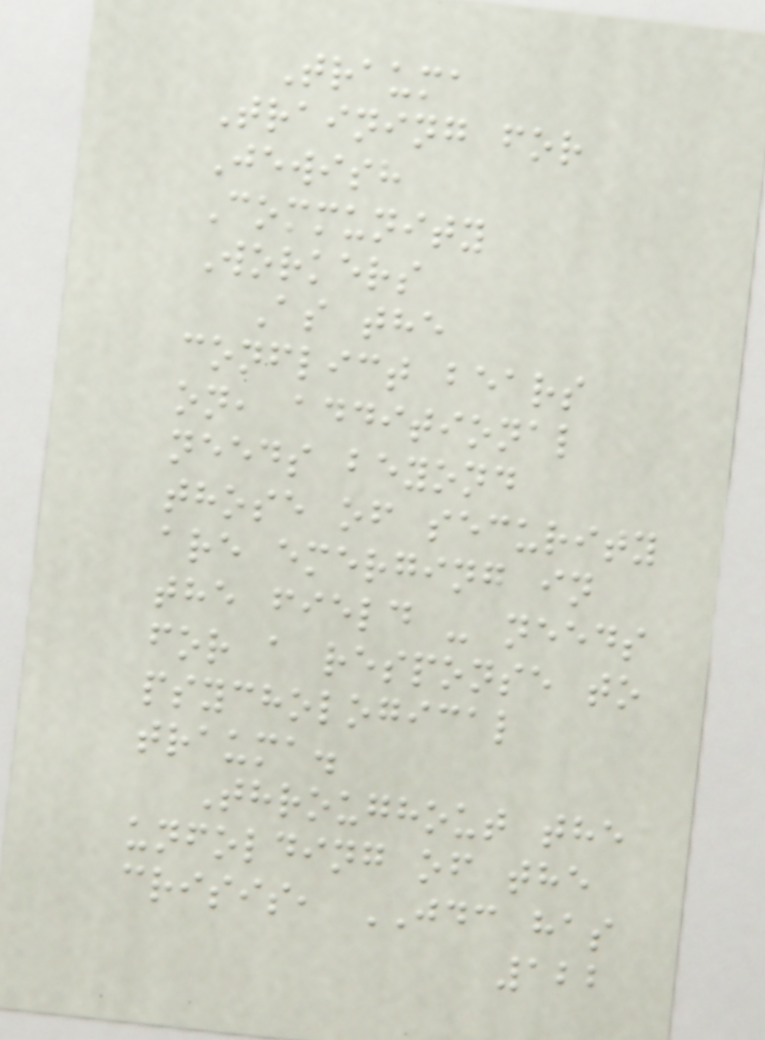Trauma
Training for
Jewish
Community
Workers
As the
conflict bears
on, additional
needs beyond
those of security
are emerging in
the field - needs
for a response to
psychological
trauma.
Throughout the
unfolding of the
crisis, JDC has
122
